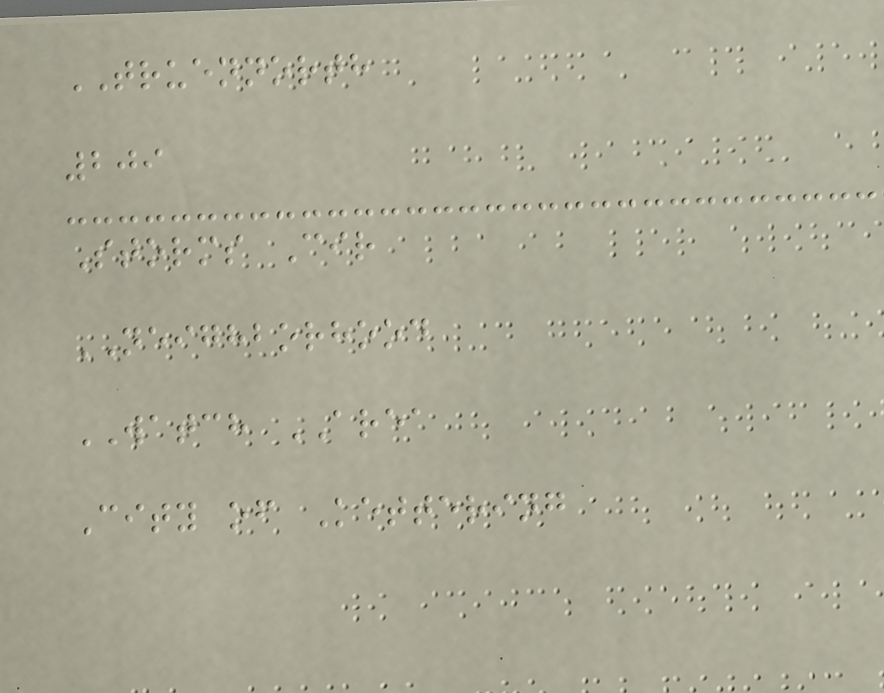TRUENNORTH
209
Storms Cir
NEIGHBORHOOD
WATCH AREA
City of Kettering
